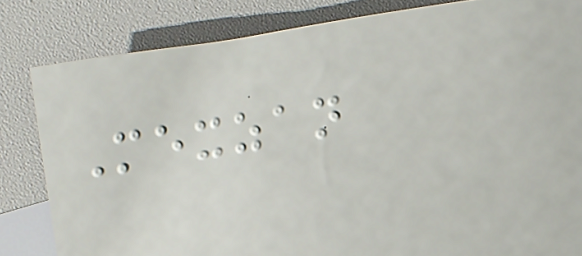Mexzan
